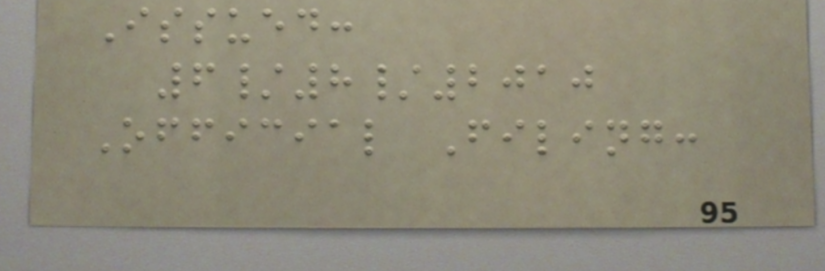Issued:
6/8/2010
Official Filing:
